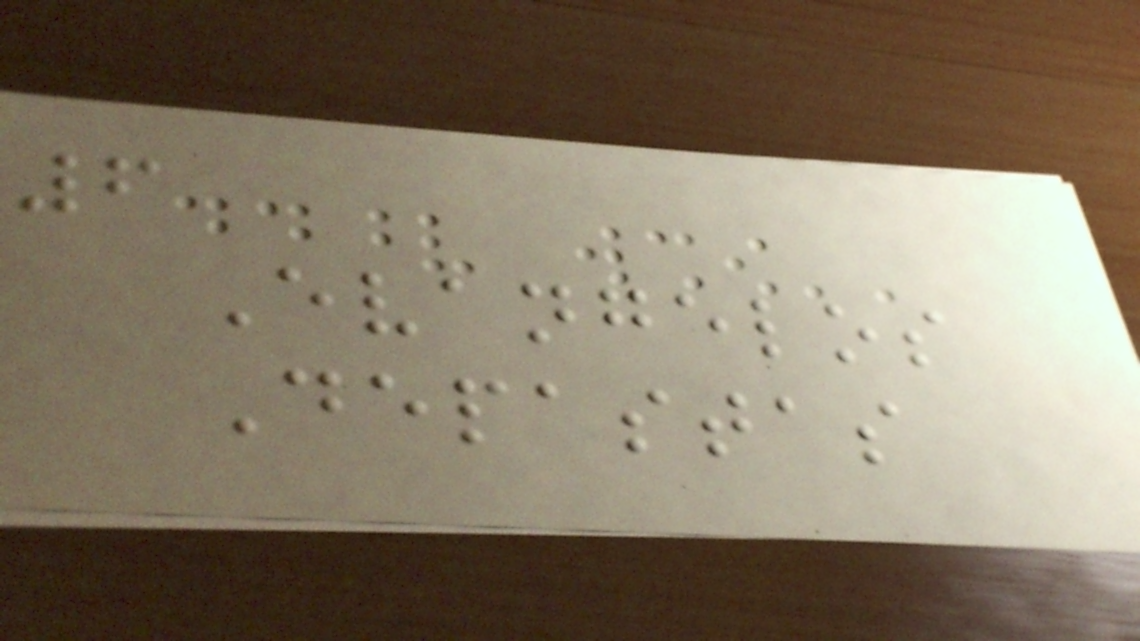6
Evangelos
Depastas
